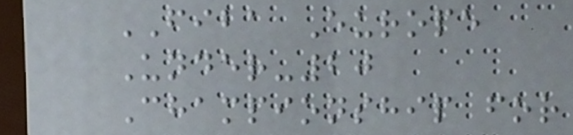FIBA Europe
Under-20
Championship for
